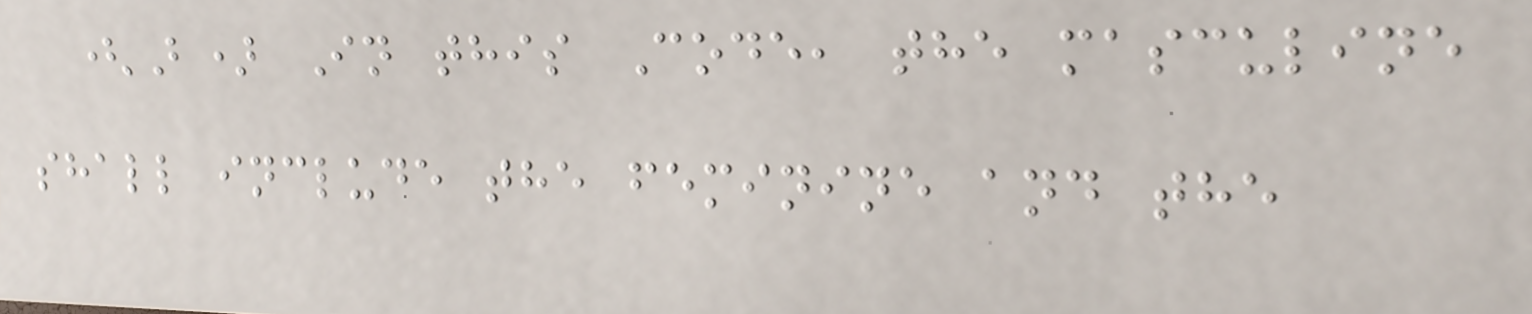(B) In this Code, the masculine
shall include the feminine and the
